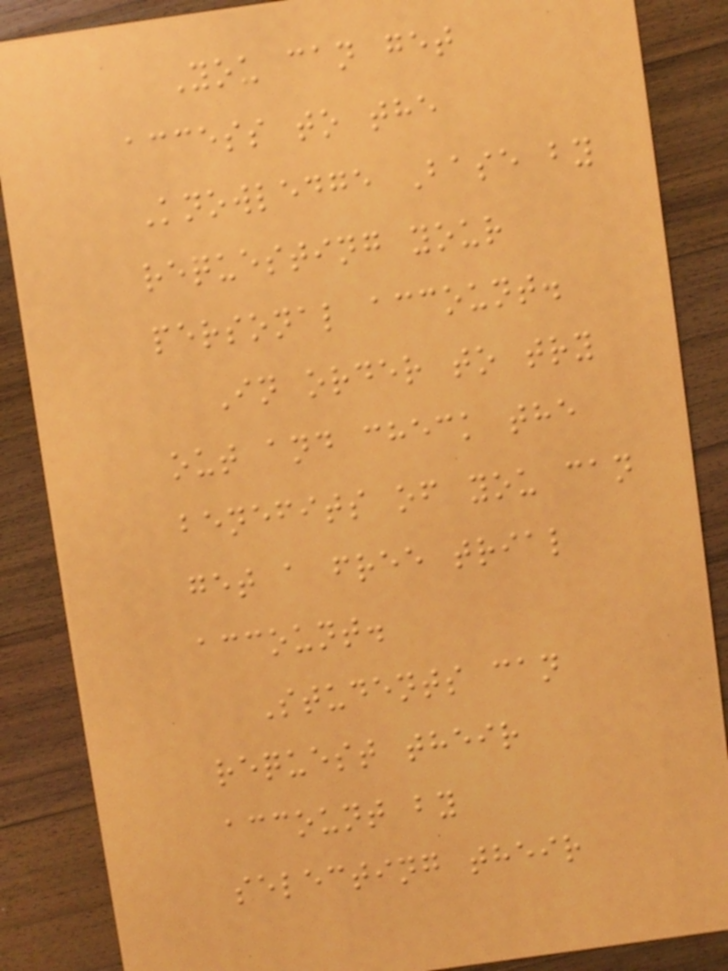You can get
access to the
Knowledge Base by
requesting your
personal account.
In order to try
out and check the
benefits of you can
get a free trial
account.
Students can
request their
account by
selecting their
